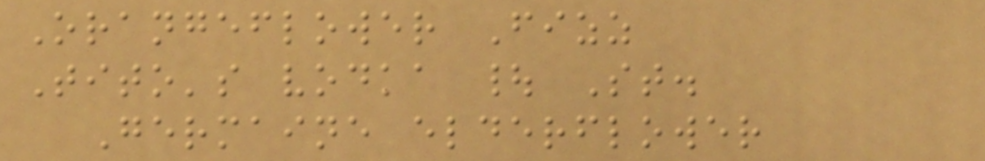Orangeflower Fizz
Tito's vodka | St.
Germaine elderflower
